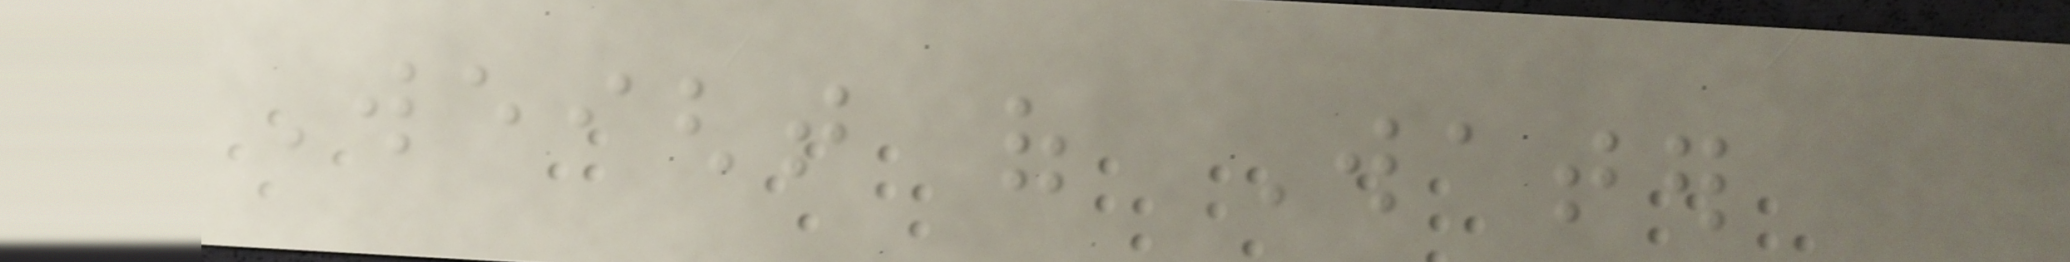Weight of Water
